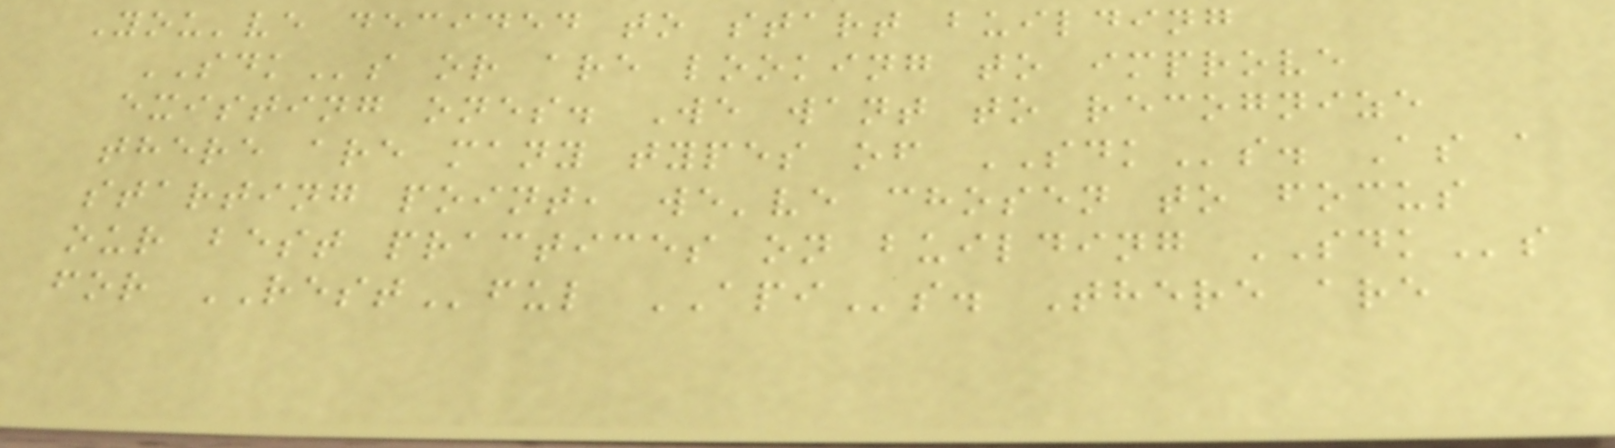You've decided to start building
SDKs or are looking to improve
existing ones. We want to recognize
there are many types of SDKs. As a
starting point, we've chosen to focus
our best practices on building SDKs
for RESTful APIs. There are
